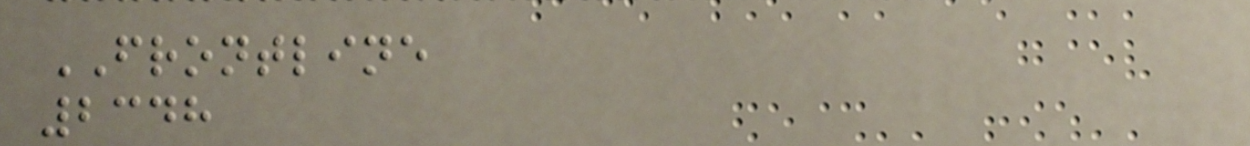FRONTLINE
2348
